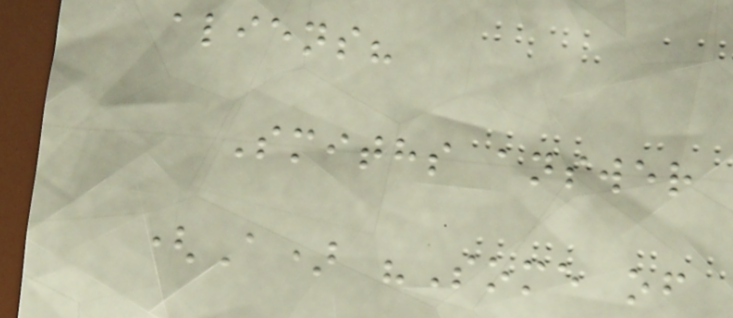aliens?
Smiths answer
(A) "Some of
